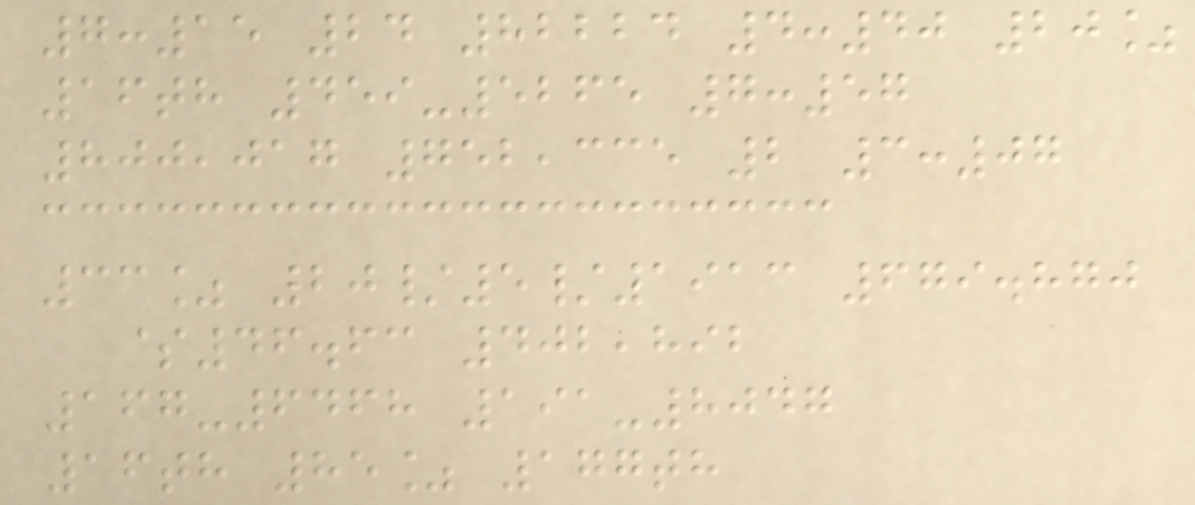7:15 24 82224 4:40 20%
16th 459-5265 7:57
800,017 752,335 2 3:07
33% 20/5/1913 679.870
$46.63 402,892
167-6468 191-8047
16th 85% 177th
